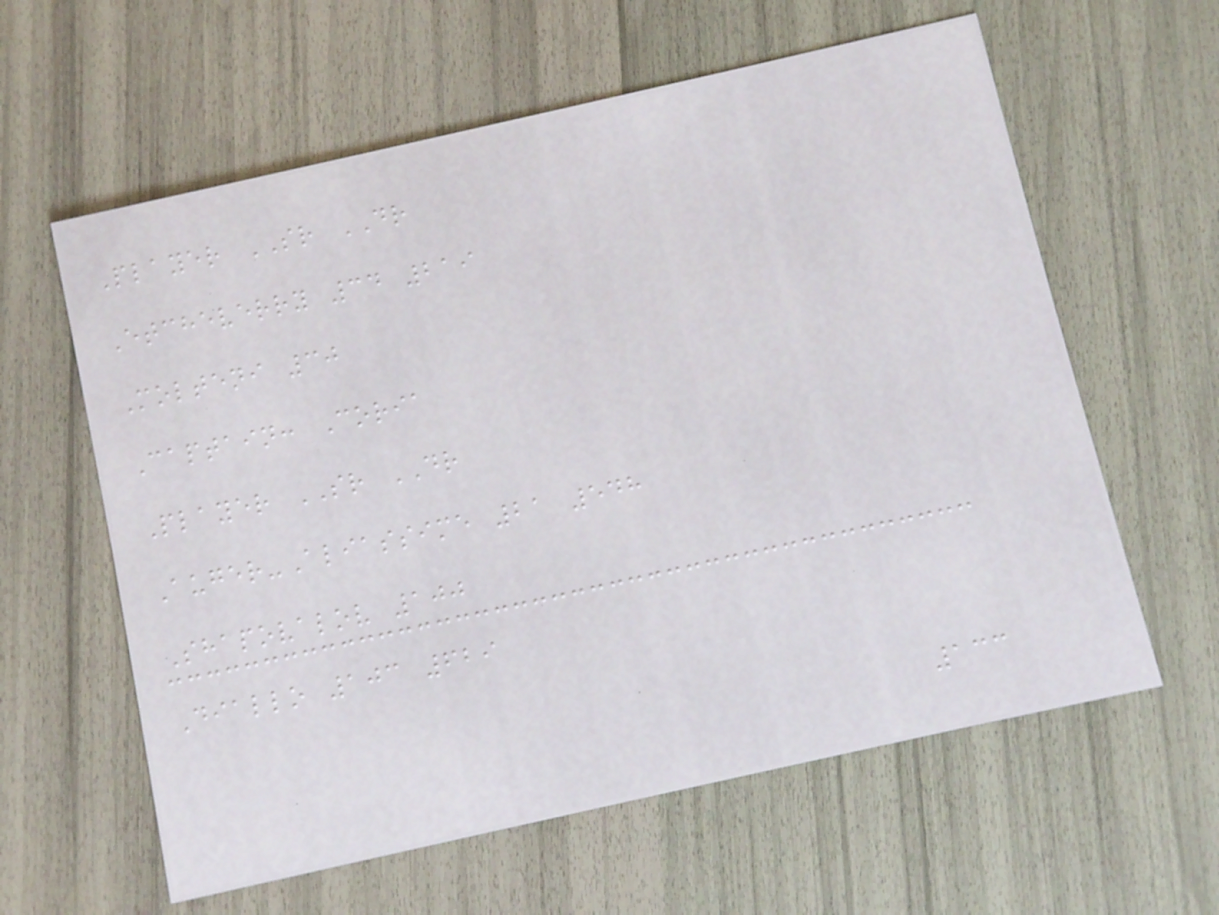Player SR DR
Etcheverry 34 219
Molteni 30
Captain: Coria
Player SR DR
Auger-Aliassime 21 548
Shapovalov 100
Diallo 103 629
133
